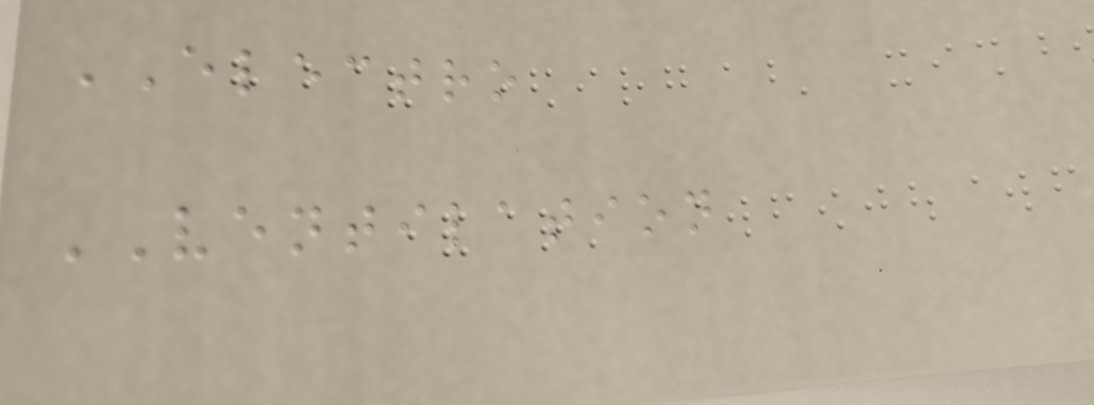ELECTRO
VENTILATION
